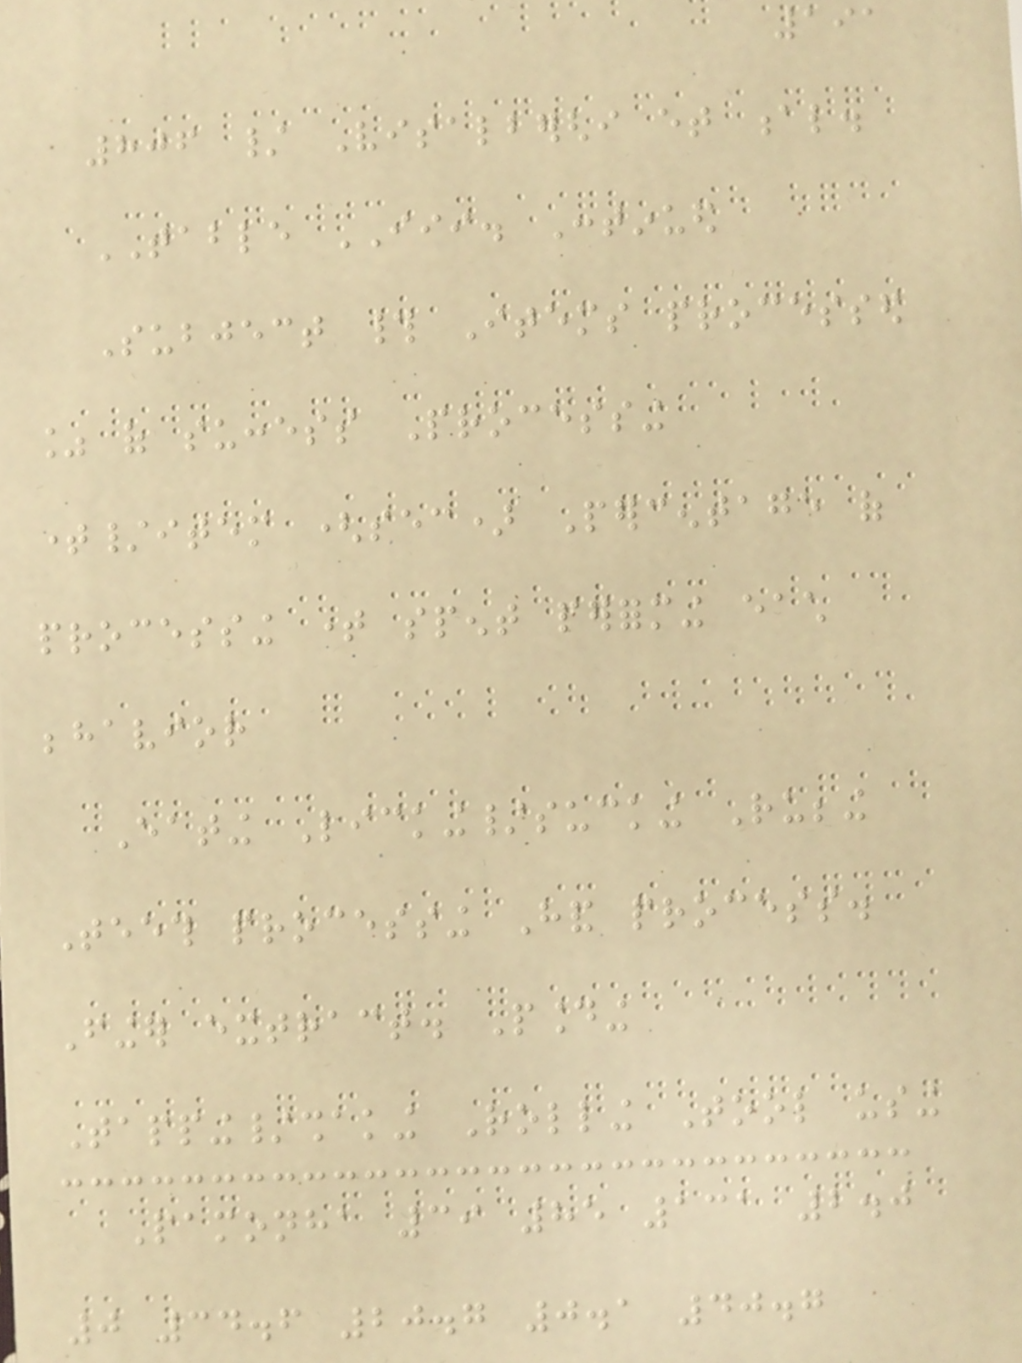191
806 / Visalberghi et al.
TABLE III. Continued
Subject # Items processed
% of success Processing
time/item (sec) Percentage of
processing time spent performing each
behavior
Eating Licking/sucking Rubbing
Teeth processing Hand process.
Finger extract. Pounding
Tapping/shaking Rolling Tool using
Pamonha 39 85 131 2.0
0 34.6 20.7 0.1 40.7
